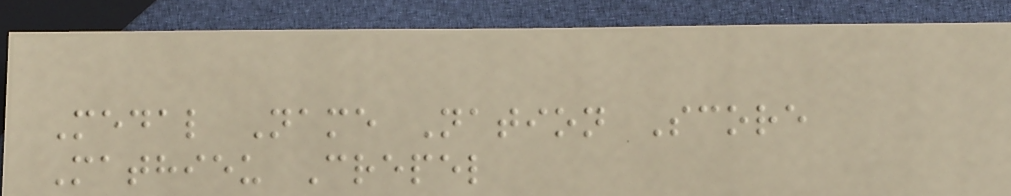Medal Name Nation Score
Mathieu Crepel
